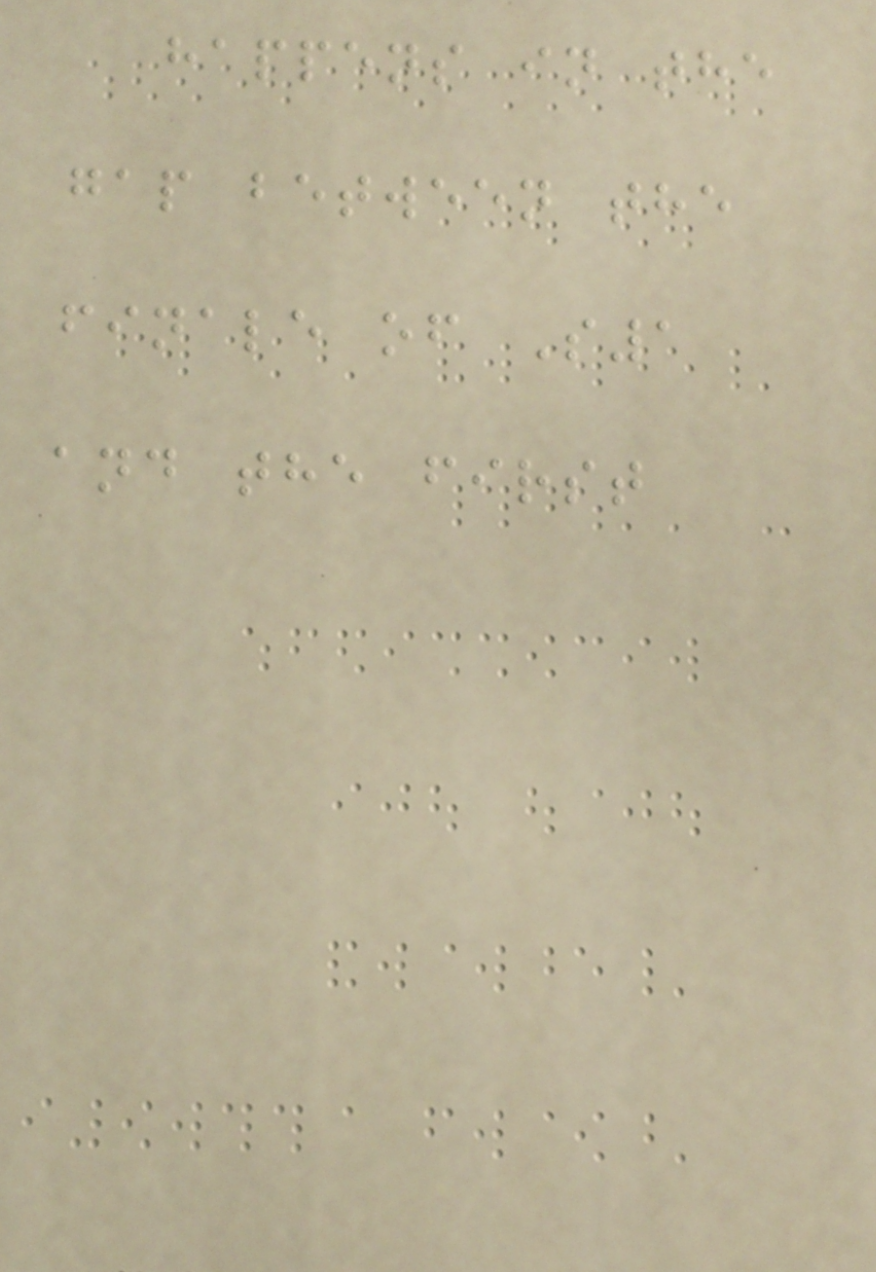happens in the
gap between the
finale of S1
and the first
